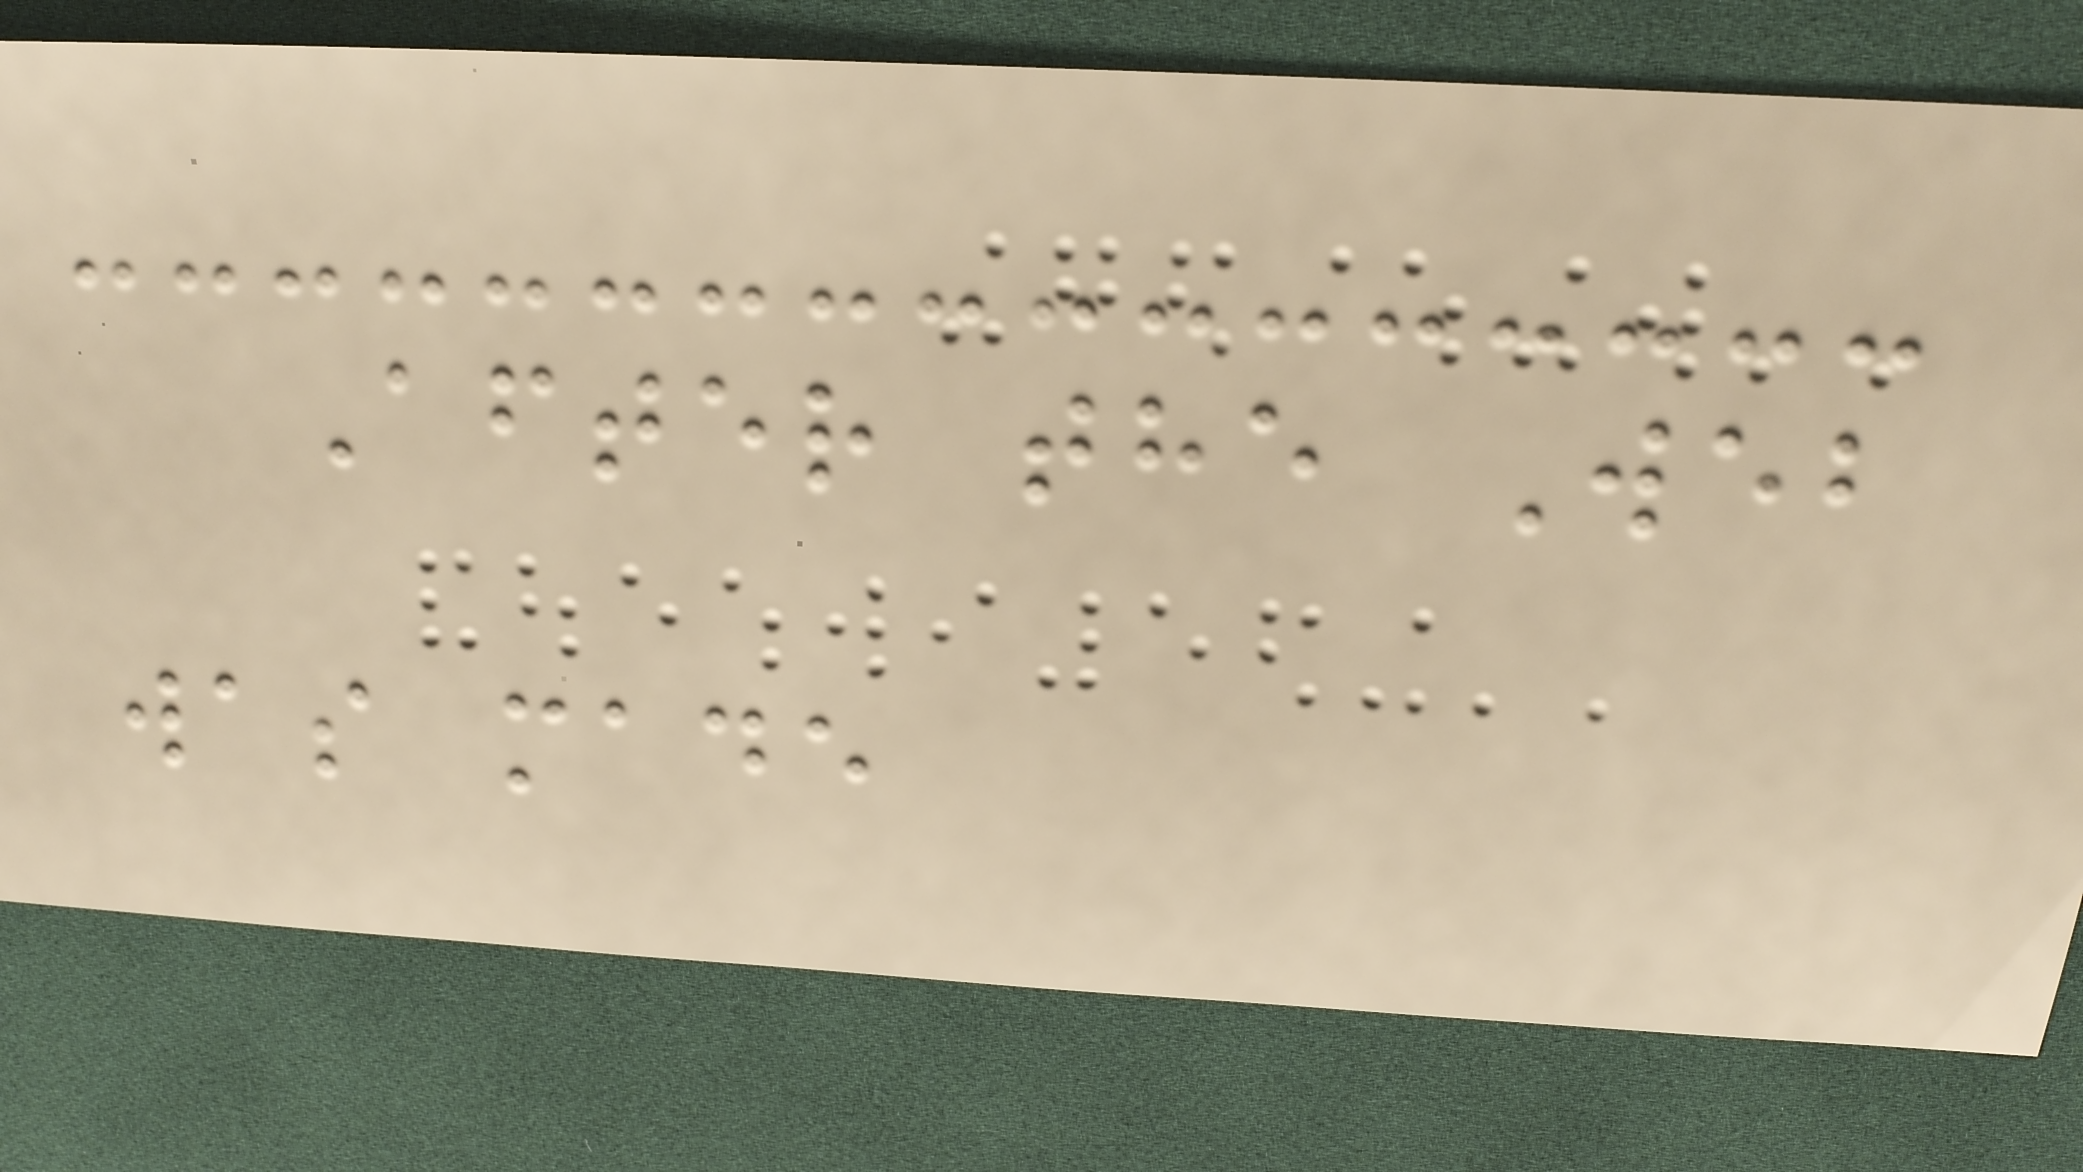After the Web
was made
